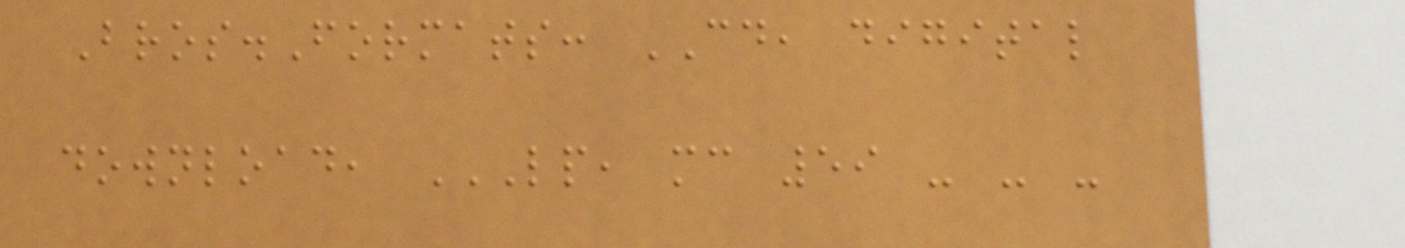Bros.Formats: CD, digital
download, LP, MC 59 - - -
